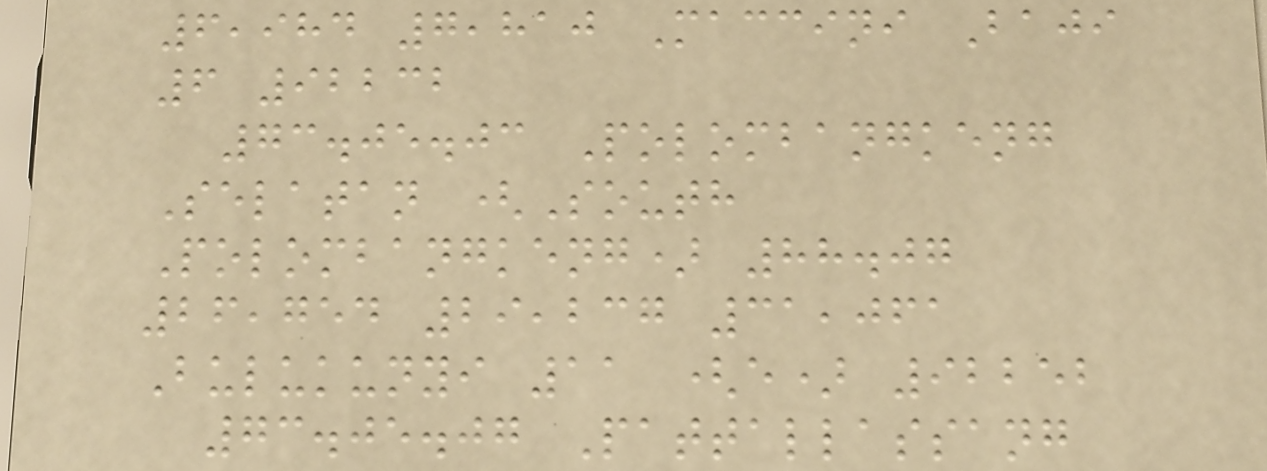6,984 7,810 Maccini Baji
6 92232
73.05.03 Polombangkeng
Selatan (South
Polombangkeng) 88.07
26,754 29,237 31,061
Bulukunyi 11 (e) 92252
73.05.07 Pattallassang
